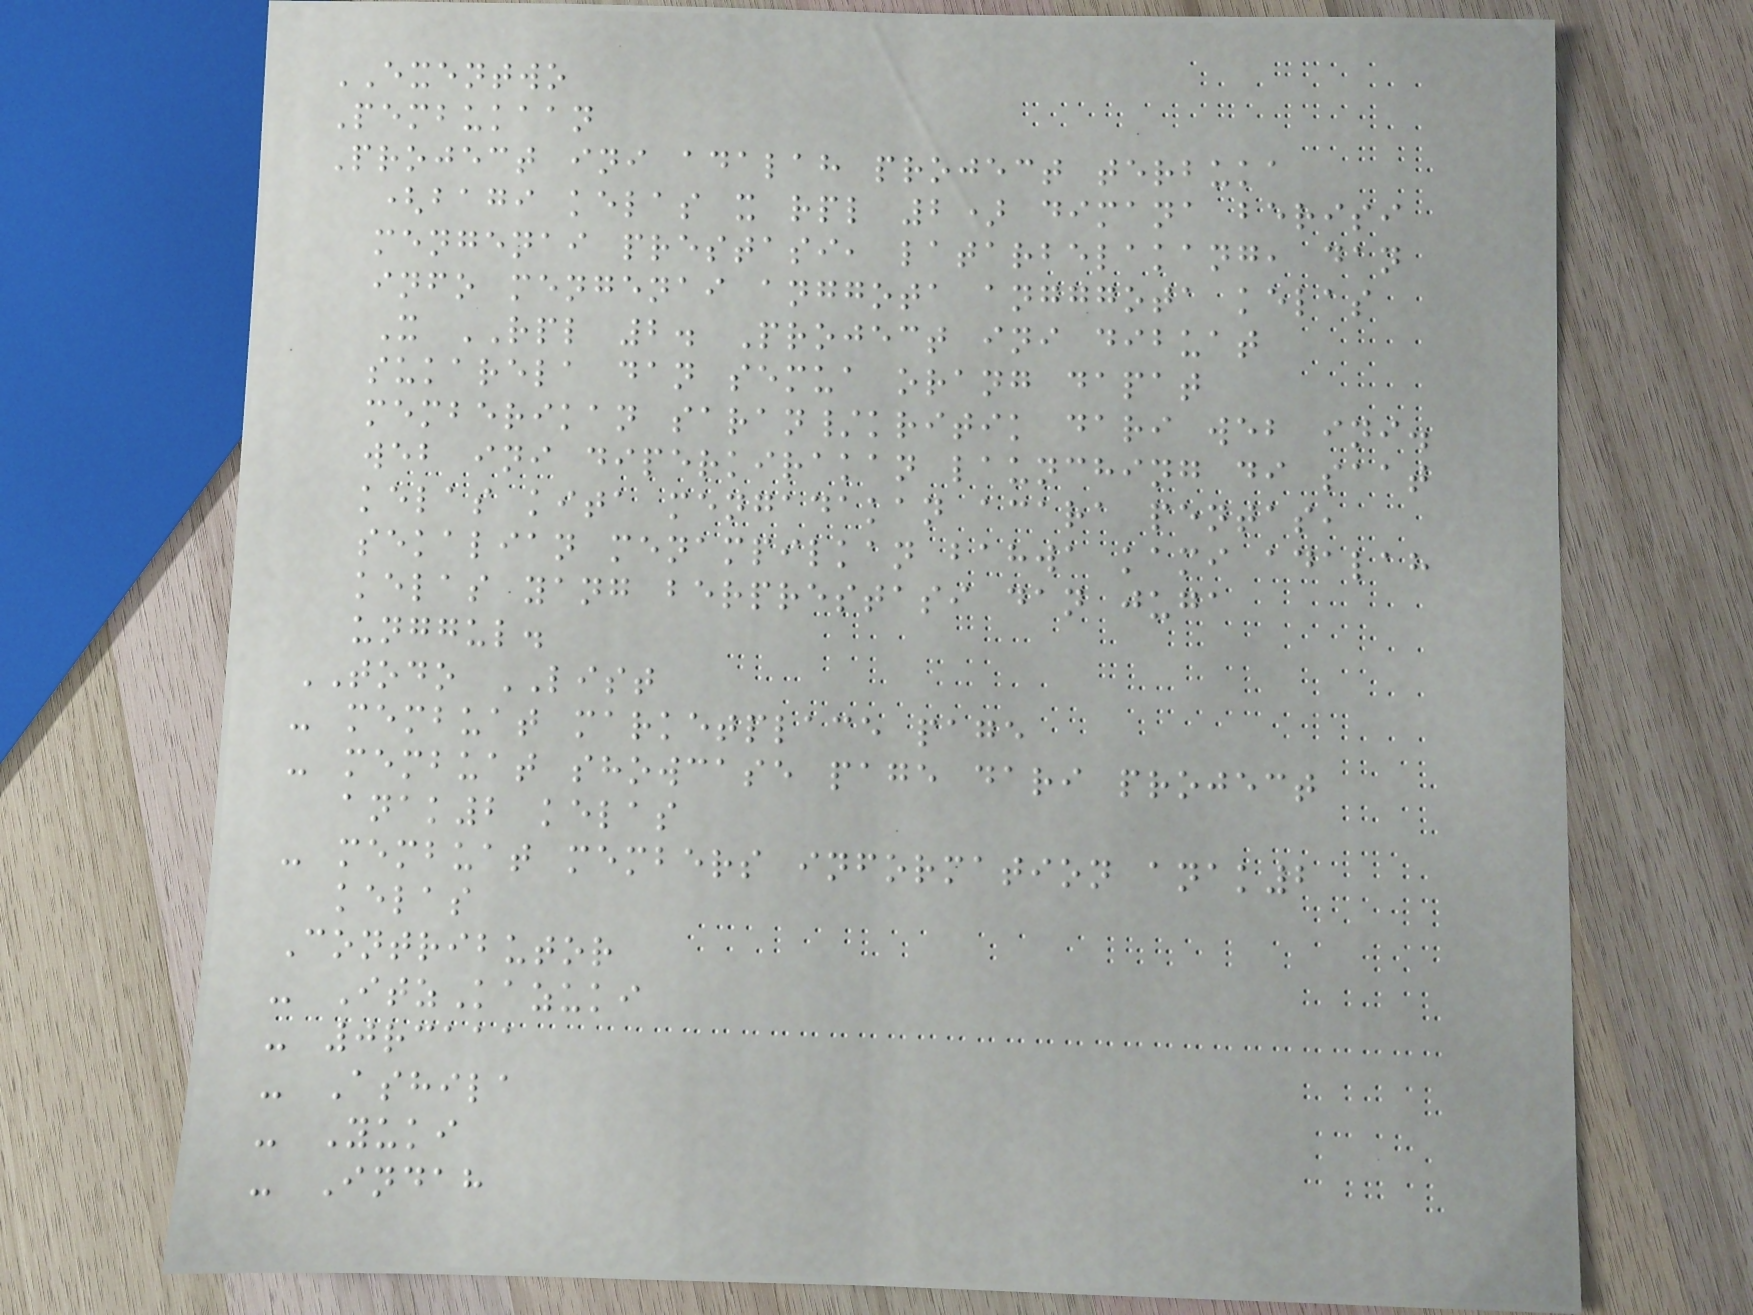EXENTWO
Pembukaan
Project ini adalah project terbuka
(bagi kelas x rpl 2) dimana berisi
mengenai prestasi, latarbelakang, dan
info mengenai anggota angggota kelas
X RPL 2. Project ini dibuat
sukarela dan semua orang dapat
memberikan saran/kritik dari web ini.
web ini diperkirakan launching di saat
kelas kita mengadakan acara pentas,
sekalian menampilkan bahwa kami adalah
kelas yang berprestasi dan juga
unggul.
TODO LIST
- membuat marketplace page
- membuat showcase page dari project
anak2 kelas
- membuat members information anak2
kelas
Contributor
- ItzKazuki
- 0rcaaa
- Ashila
- Yuki
- Indah
